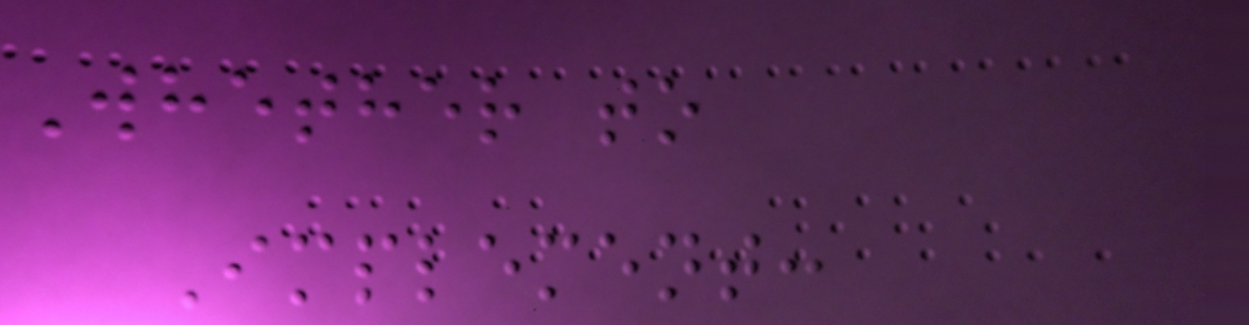Whether to
Implement:
